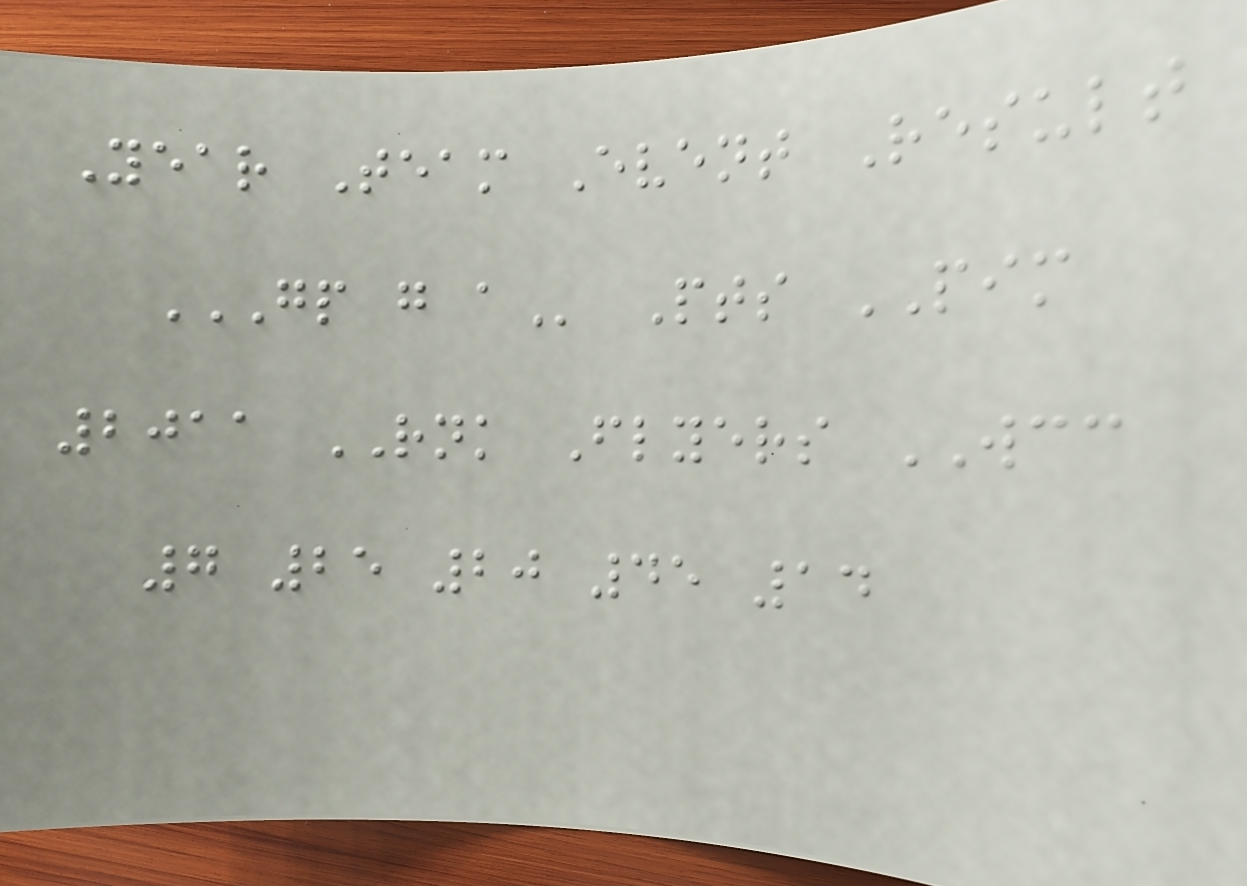Year Team Event Result
GP G A Pts PIM
2011 RNK Flyers WCC
7 25 20 45 14
